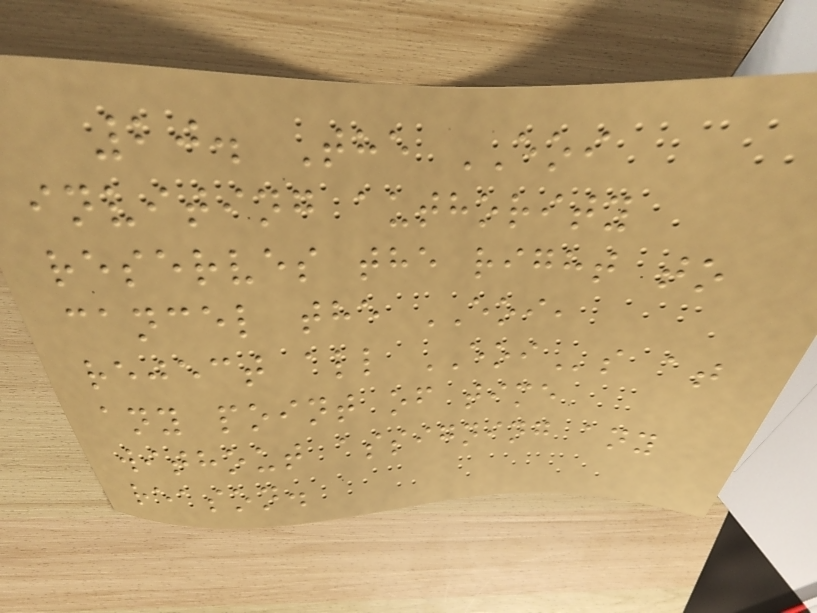20. The EOI
inviting authority
reserves the right to
cancel the EOI,
reject all EOIs at
any point of time
without assigning any
reason.
